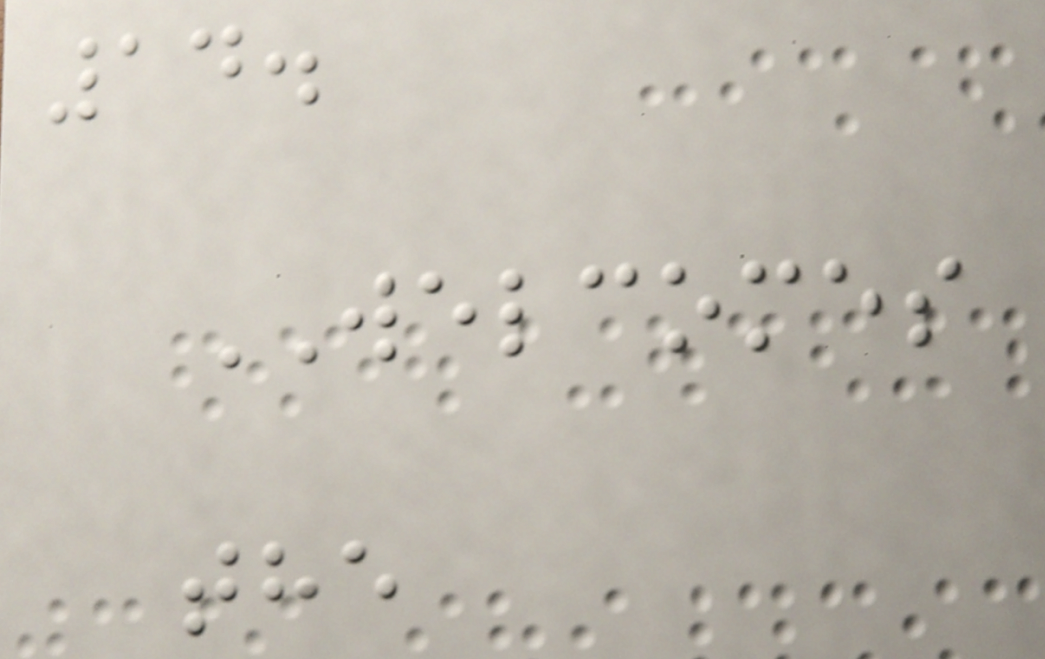14.
WELCOMES
the
